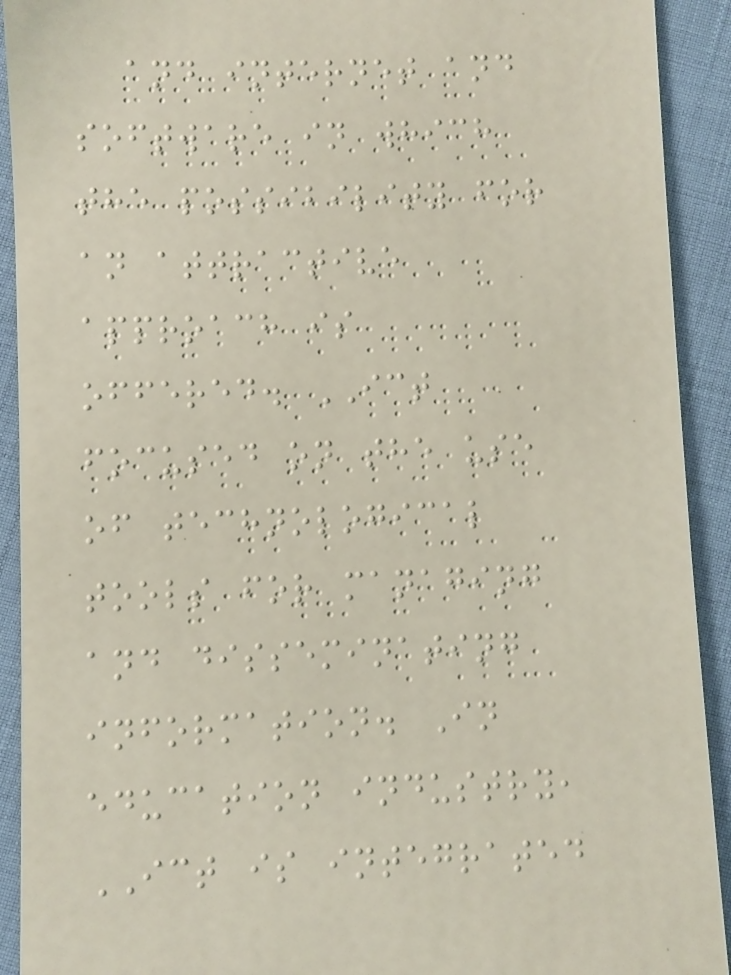and internet and
software in which
the possibility for
an attractive
approach is
offered. ICT
focused on the use
of technological
tools for managing
and disseminating
information. In
education industry,
ICT is integrated
